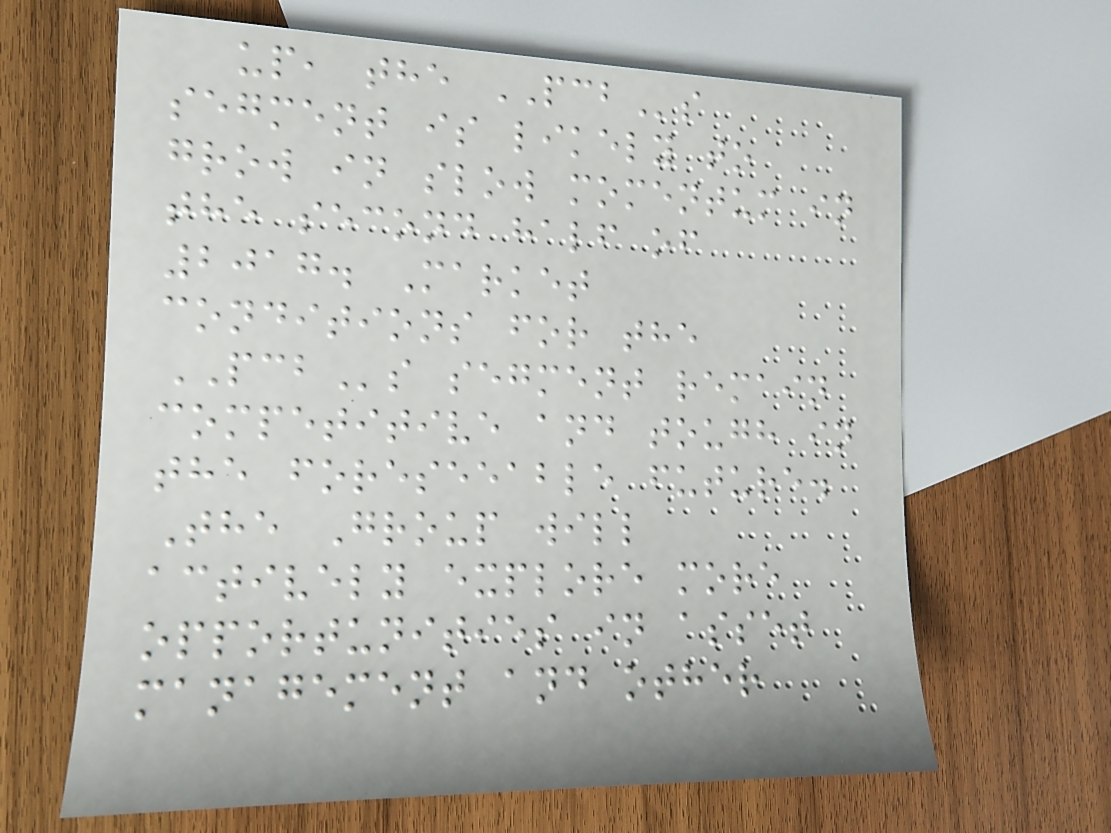up, the PCBs
segment is likely to
grow in slow momentum in
the second half of
2017. Market
conditions for the
PCBs segment remain
competitive and tough in
the foreseeable future.
The Group will
actively explore more
opportunities in asset
management and other
